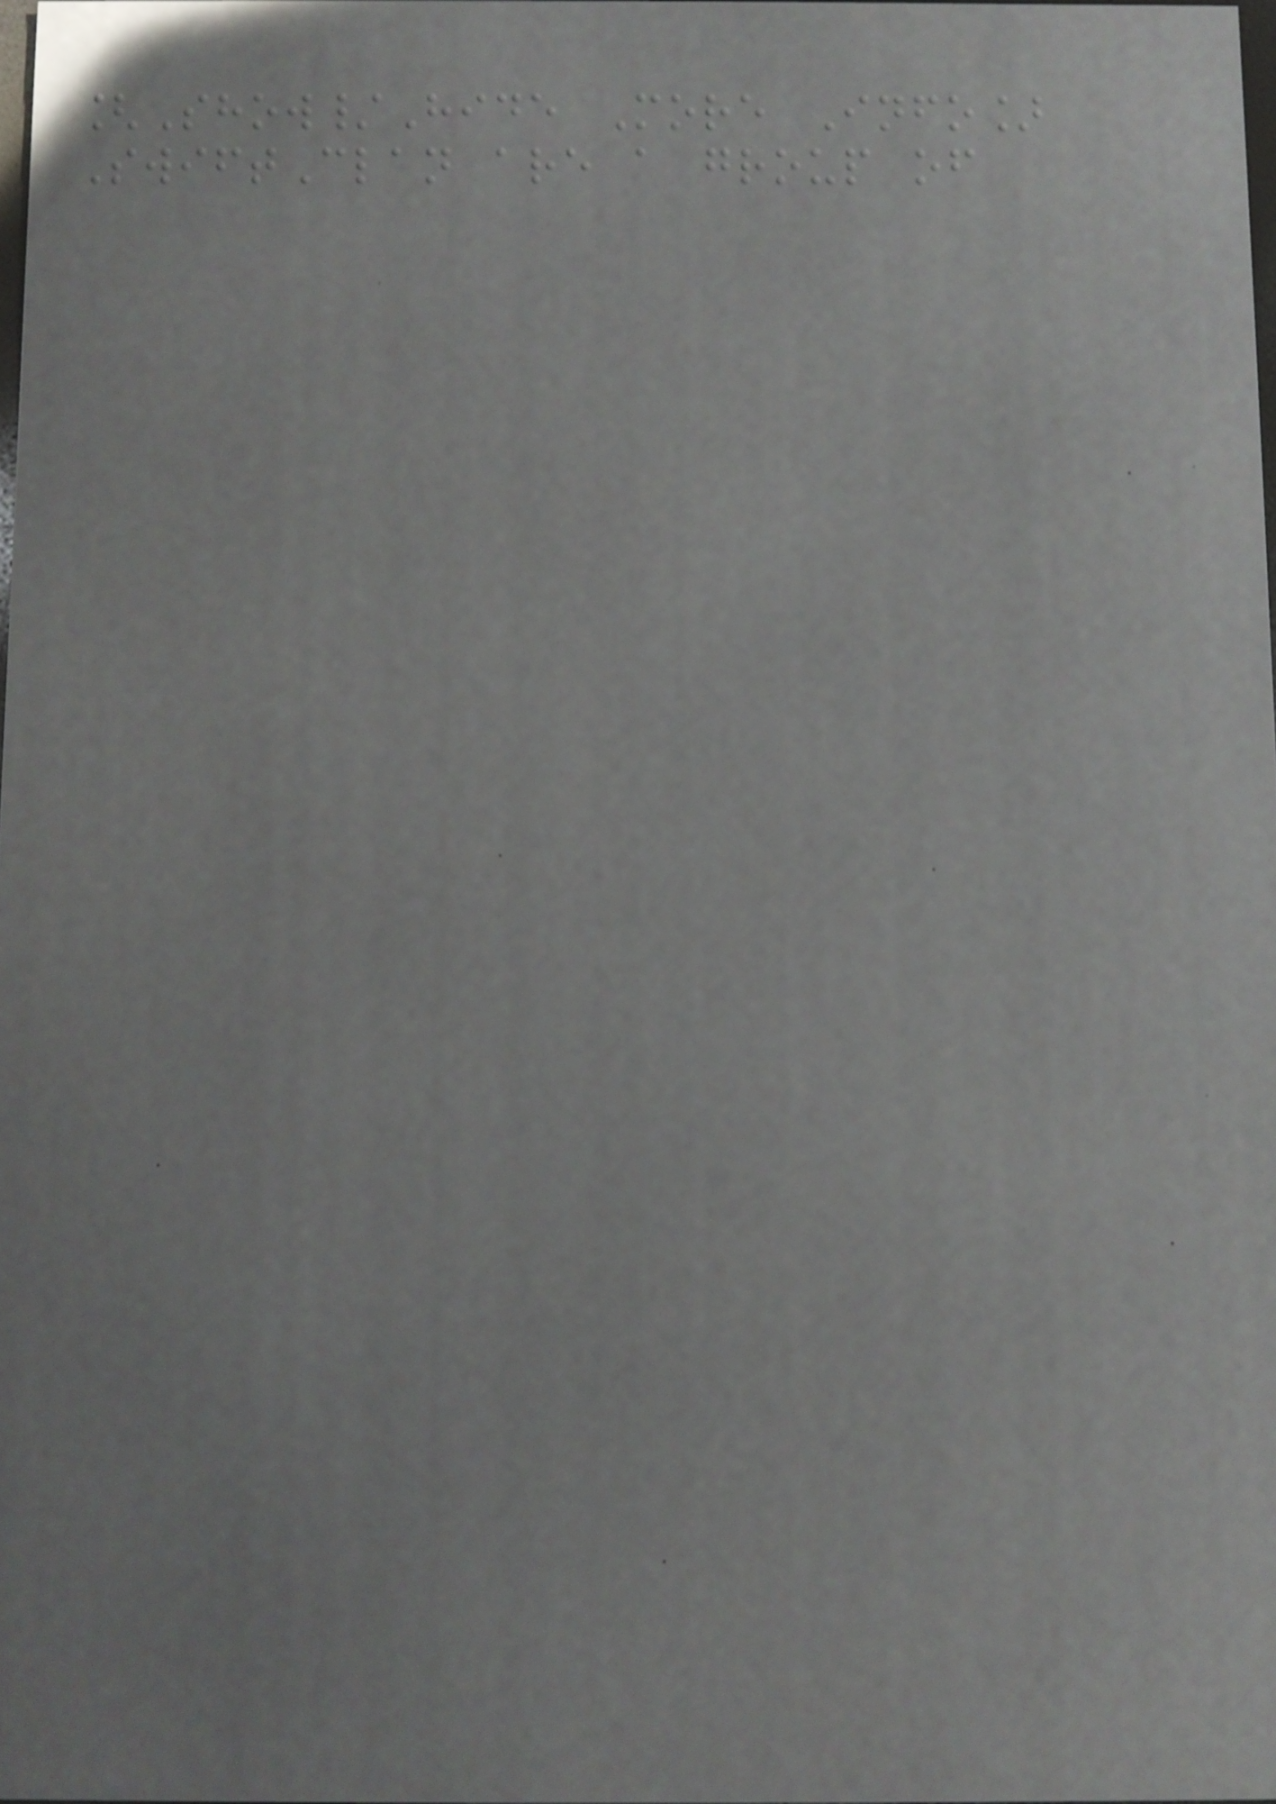[Show/Hide More Info]
SwiftClan are a group of
